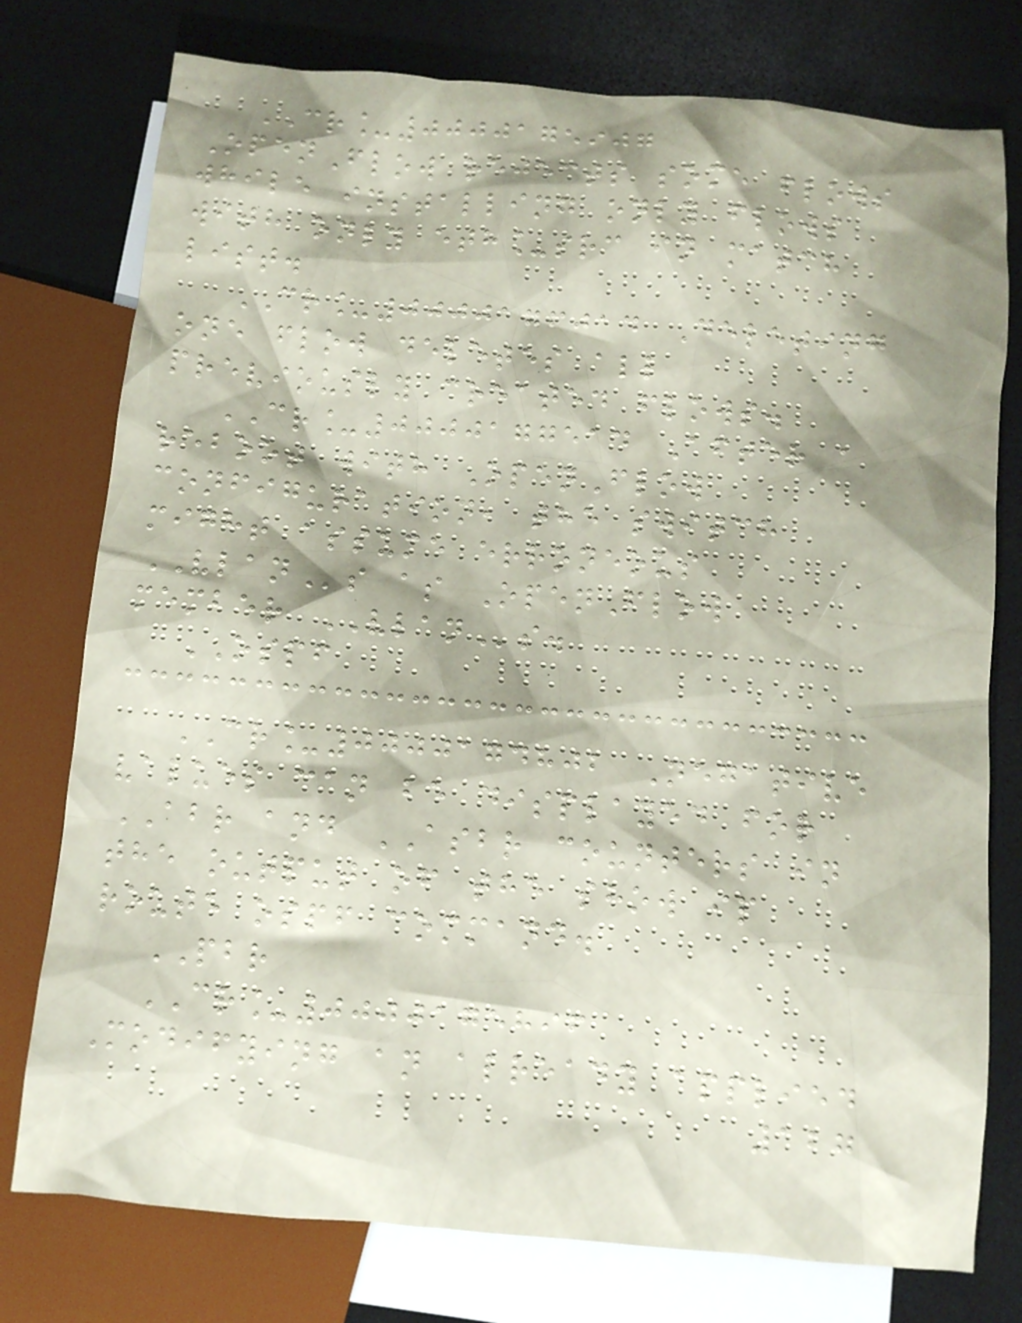CR_0000175907
OpenFlow rejects some flows
while installing only flows
with only eth_src in match
list.
CR_0000176014 Deleting
one flow deletes all
previously created flows.
CR_0000177514 After a
reboot with OpenFlow
configuration, the switch
might assume erroneous
VLANs as OpenFlow
member VLANs.
OSPF
CR_0000174802 Negative
values can be displayed for
ABR and ASBR counters in
the output of the show ip
route ospf command.
PBR
CR_0000175896
Modifying an already applied
127
